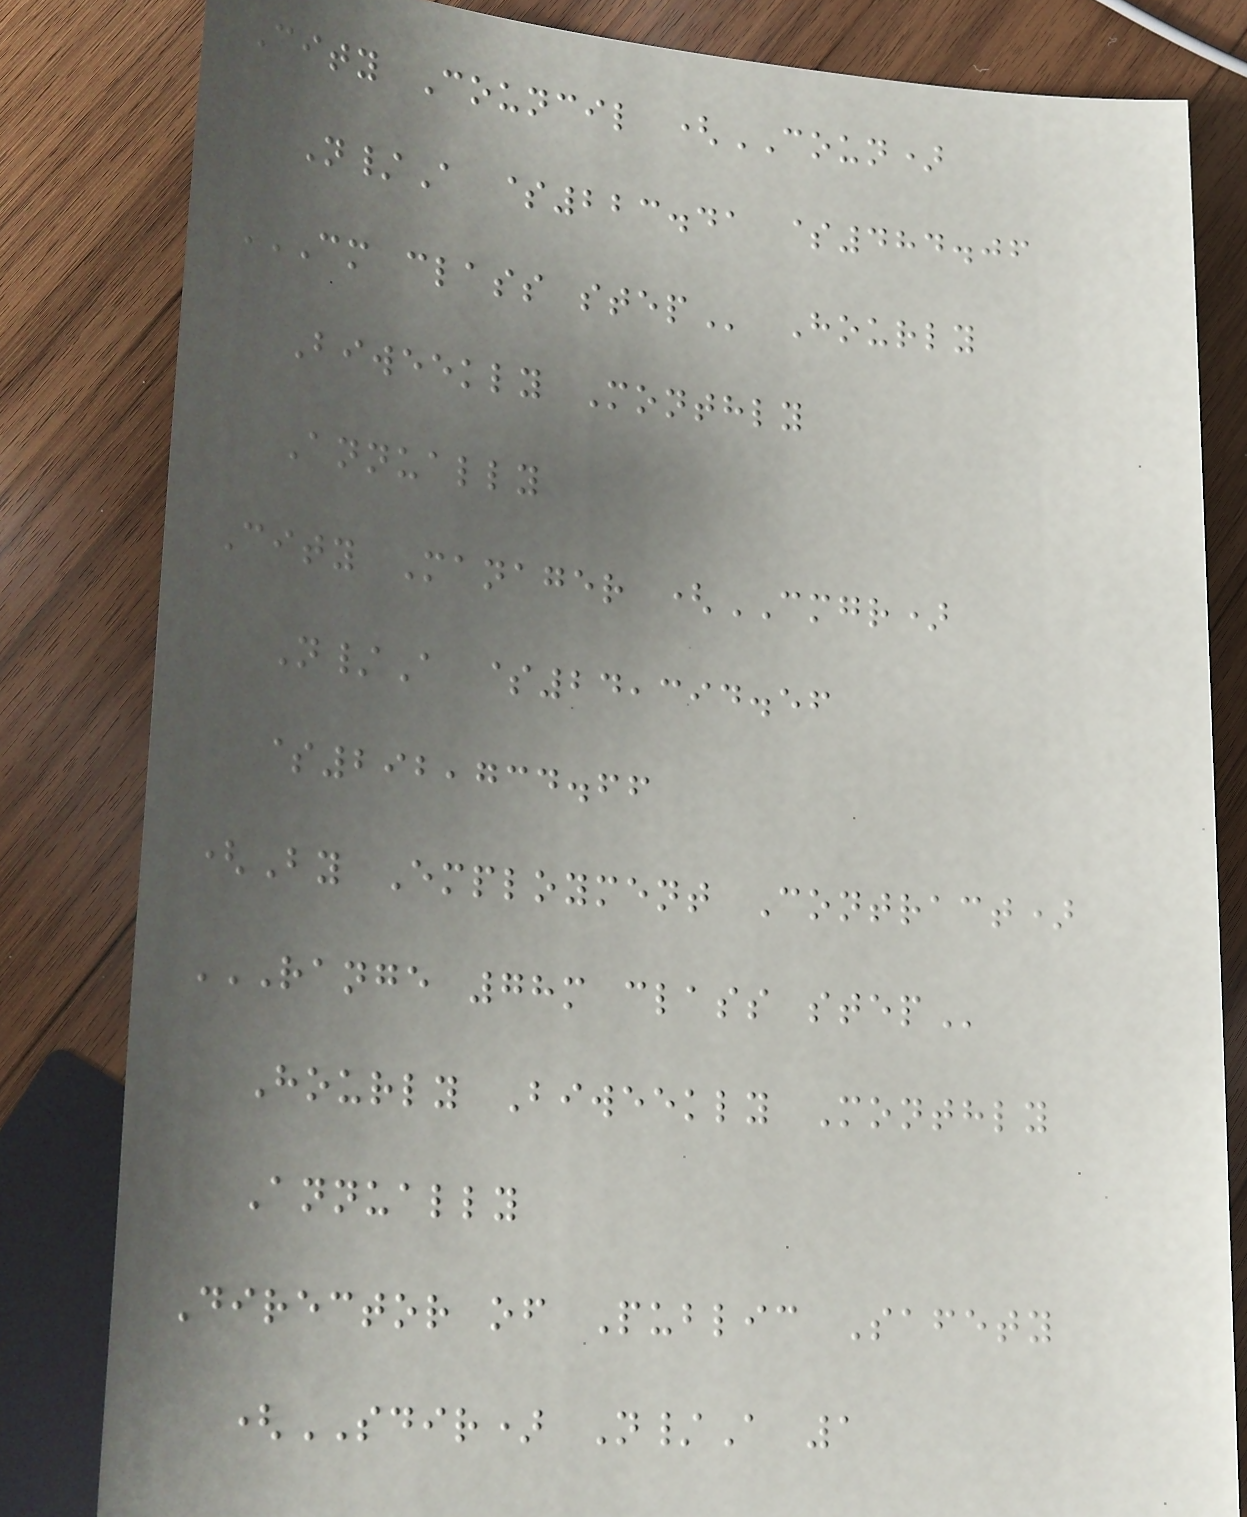City Council (COUN)
N/A $223.41 $484.06
CM CLASS STEP Hourly
Biweekly Monthly
Annually
City Manager (CMGR)
N/A $24,394.56
$292,734.66
(By Employment Contract)
RANGE 78M CLASS STEP
Hourly Biweekly Monthly
Annually
Director of Public Safety
(SDIR) N/A 1
